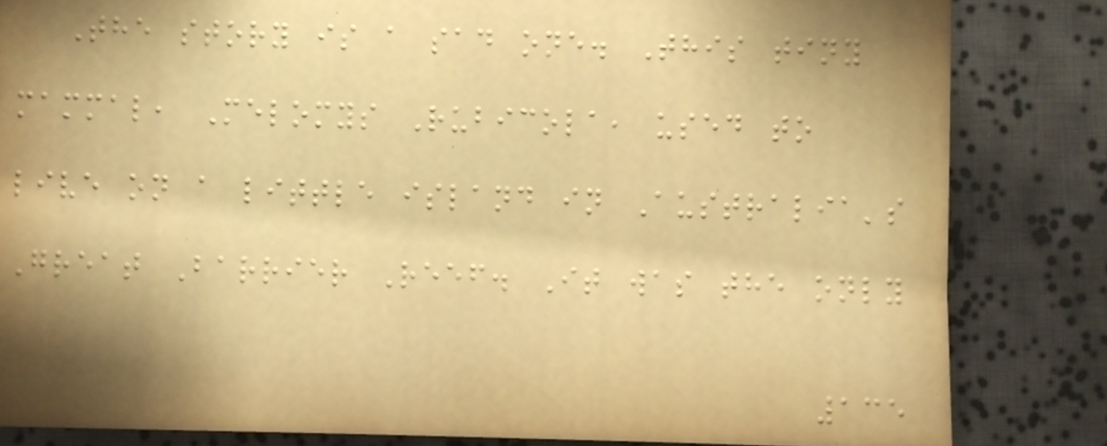The story is a sad one. This tiny
mammal, Melomys Rubicola, used to
live on a little island in Australia's
Great Barrier Reef. It was the only
135
